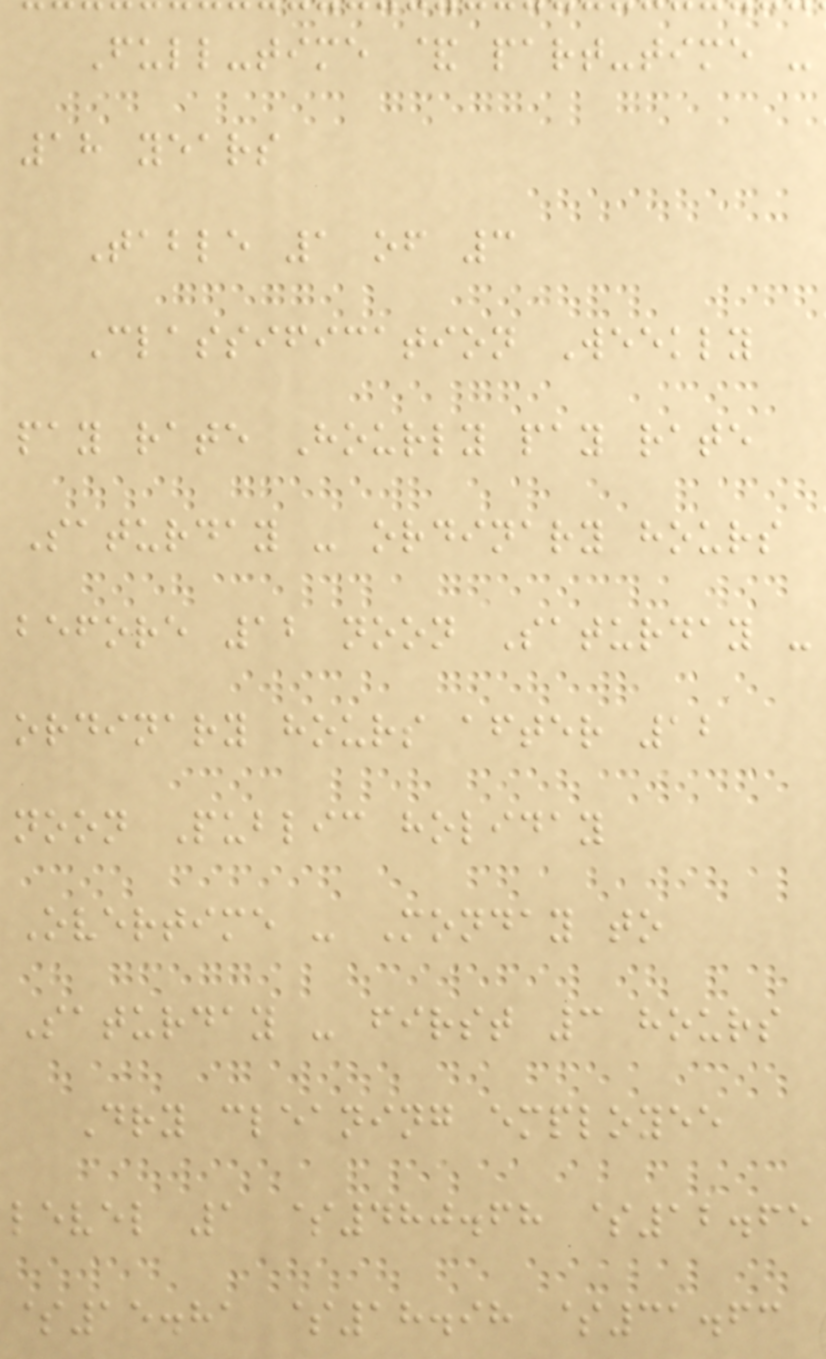Full-time & part-time -
18 years
Table 1 of 3
Classification Weekly
pay rate Hourly pay rate
Saturday - ordinary hours
before 12 noon Saturday -
ordinary hours after 12
noon Public holiday
Overtime - Monday to
Saturday - first 3 hours
Dry cleaning employee
level 1 $480.68 $12.65
$15.81 $18.98 $31.63
